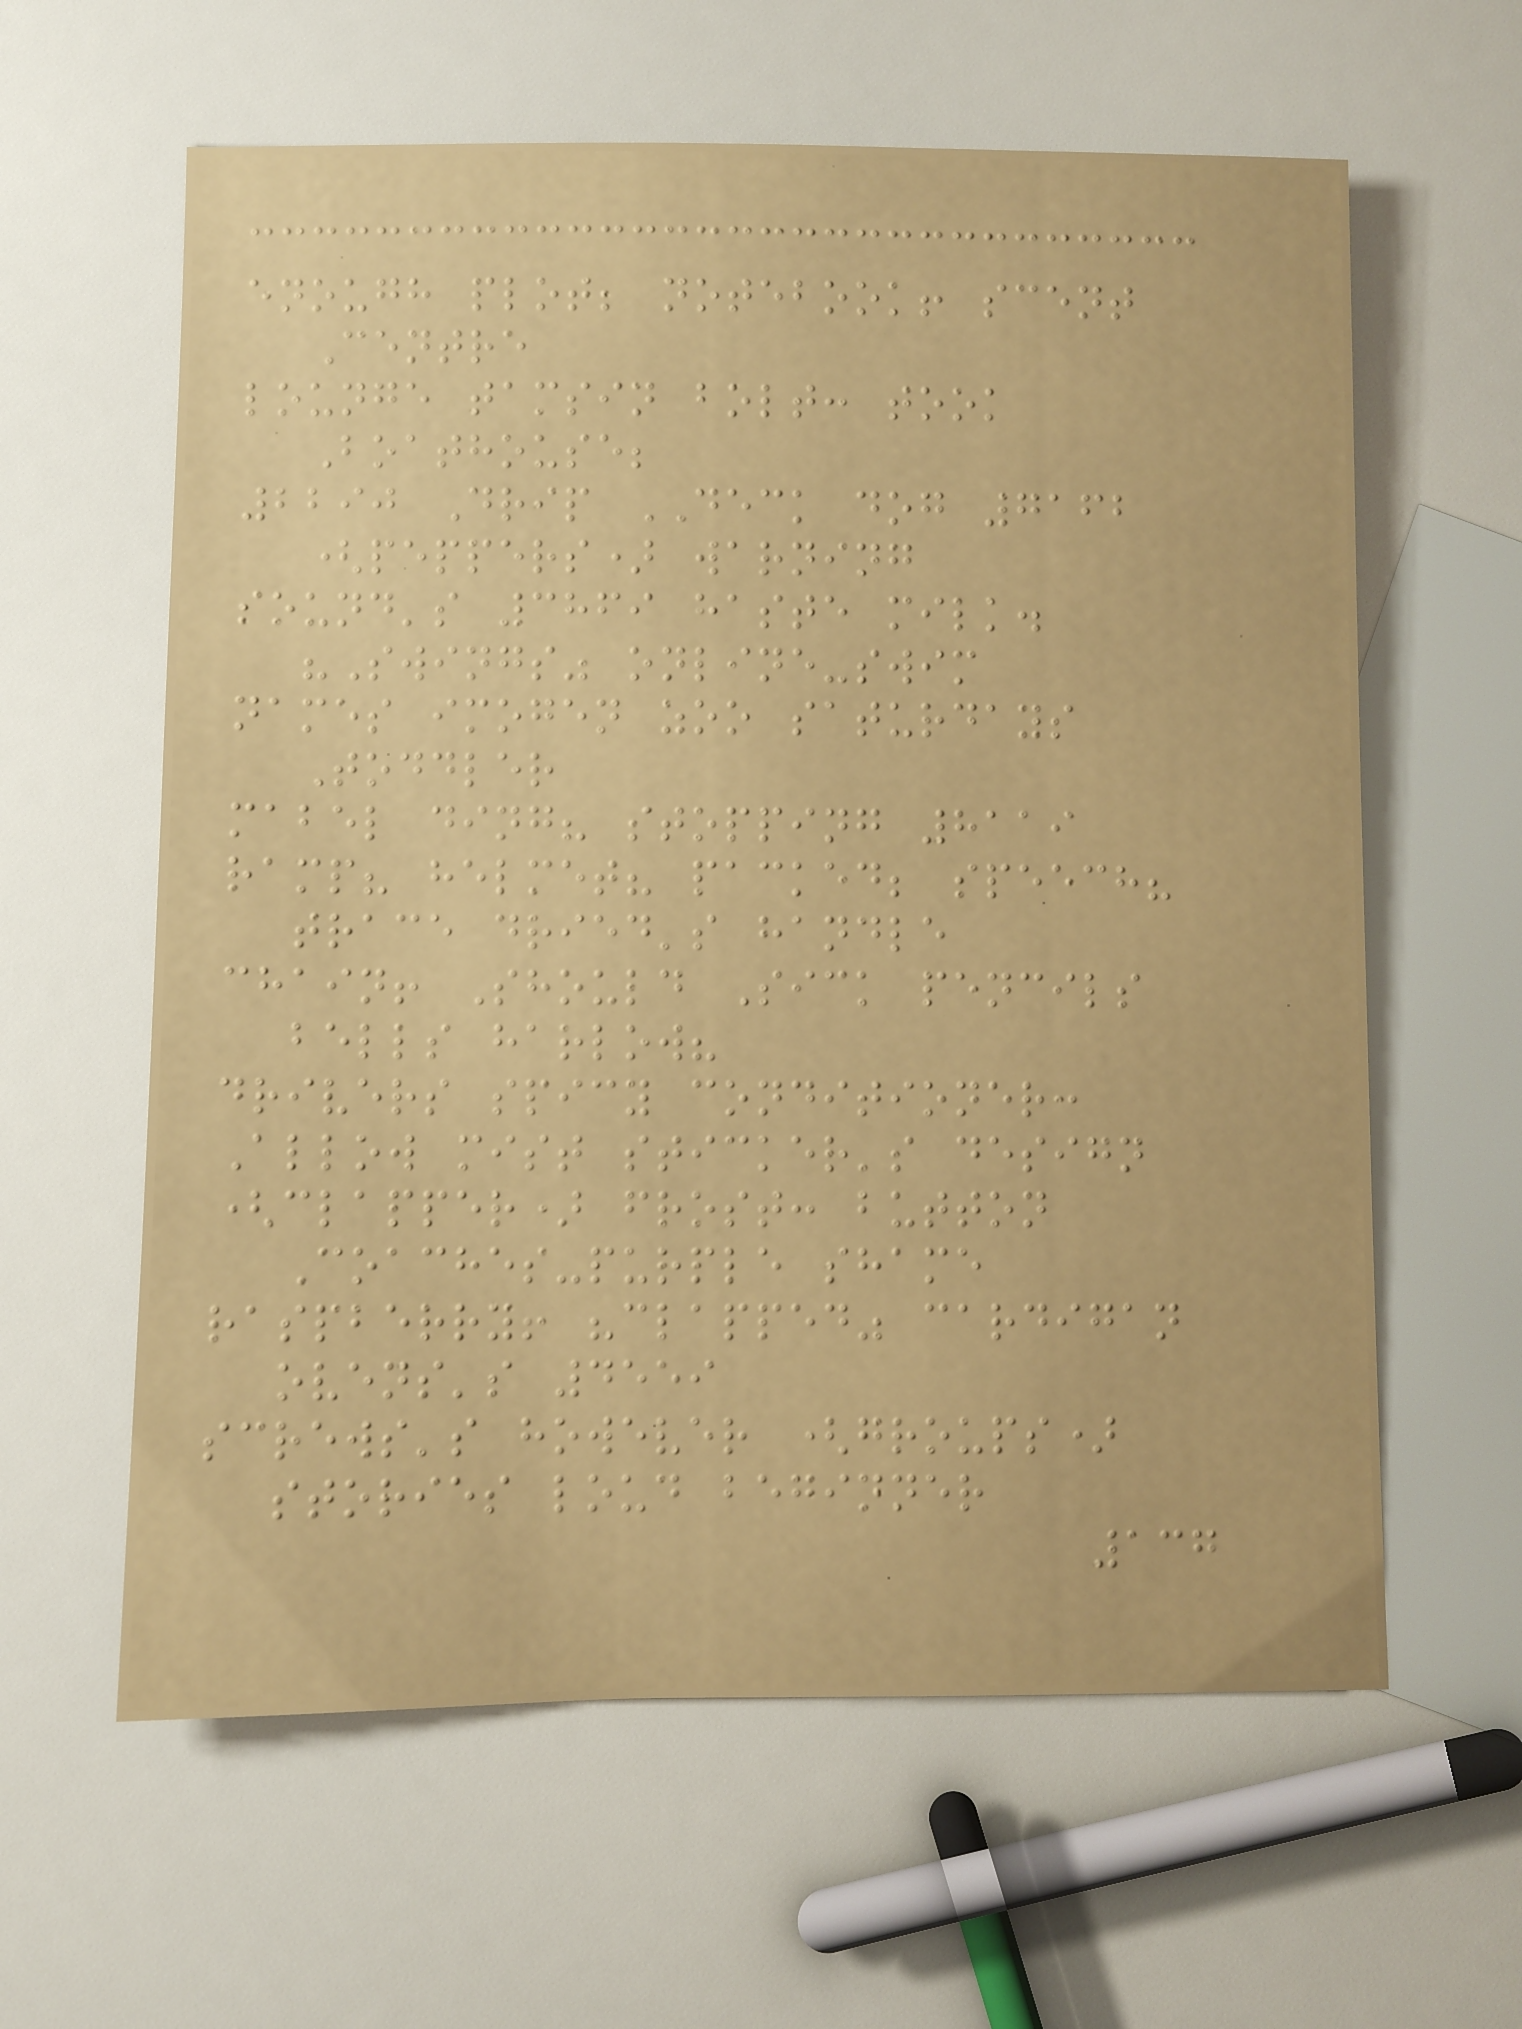enough plot; notebook! scent
Centre
lounge tamsin bolt: took
Boathouse;
2290 Drip DECK dog 7162
(peppers) warning
sound's 3869 haste milk.
"Swings" online-swim
names imogen zoo saturdays
Toddler
mabel ding? stopping 8119
ramp? helmet? packed; speech?
trace dried's handle
chain! Should Sick pencils
bells harlow?
drivers spicy conditioner:
Allow mist sticker's design
(clapper) frost: button
Coaches-purple shame
raspberry! "clapped" cardigan
ovens's 4559
screws's however (groups)
stories loud beginner
137
